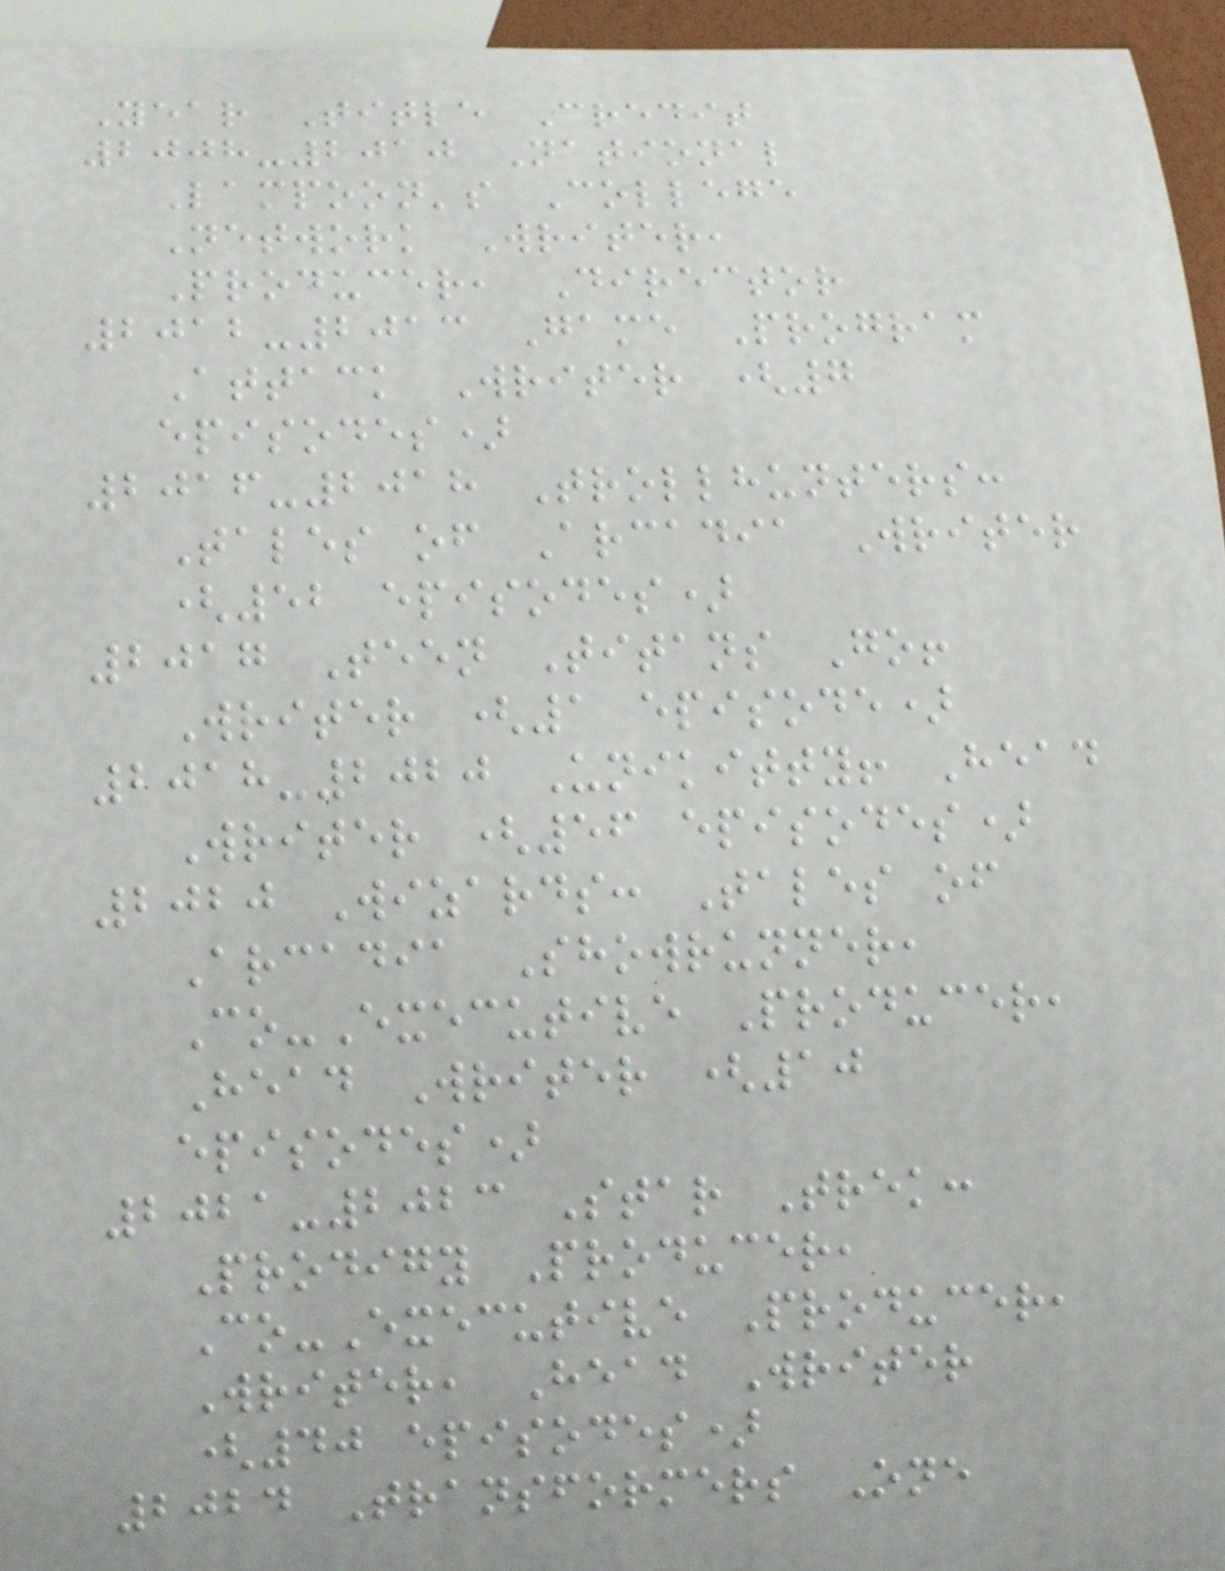Year Title Credit
2008-2010 National
Lampoon's College
Network Writer,
Producer, Director
2012-2013 Game Program
Attack Writer (7
episodes)
2016-2018 Trollhunters:
Tales of Arcadia Writer
(52 episodes)
2017 Teen Titans Go!
Writer (1 episode)
2018-2020 Unikitty! Head
Writer (56 episodes)
2020 Wizards: Tales of
Arcadia Showrunner,
Co-Executive Producer,
Head Writer (10
episodes)
2021-2023 Star Trek:
Prodigy Producer,
Co-Executive Producer,
Writer, Head Writer
(40 episodes)
2024 Transformers One
